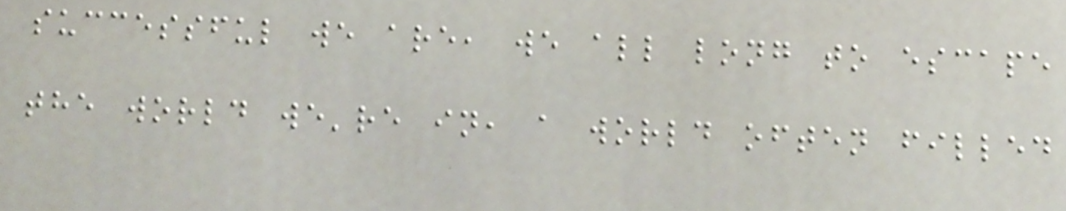successful we are, we all long to escape
the world we're in, a world often filled
